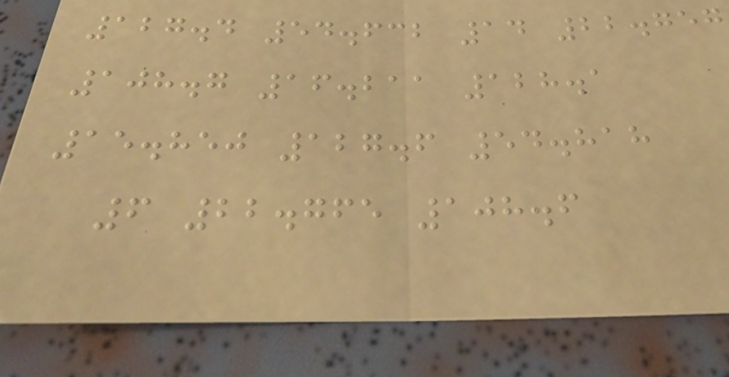127.4 54.632 14 22.757
108.7 16.211 128.1
15.850 127.6 54.818
6 22.765 108.6
